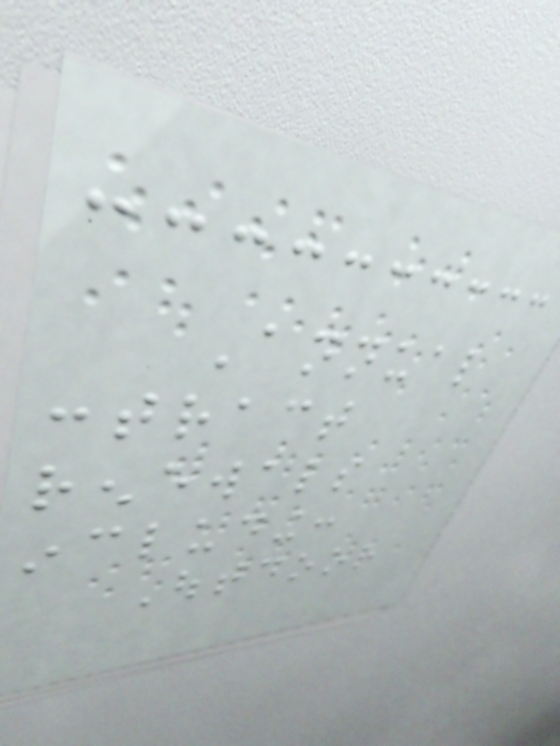Annual
contract
renewals
including:
Outdoor
